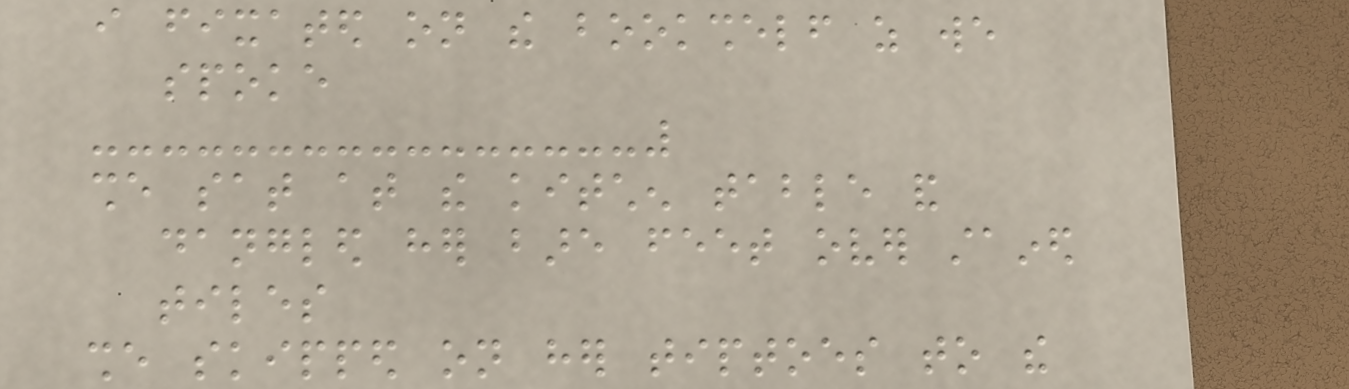i fixated on the bookshelf as we
spoke
she sat at the kitchen table and
dangled her bare feet over stained
tiles
she skipped on her tiptoes to the
